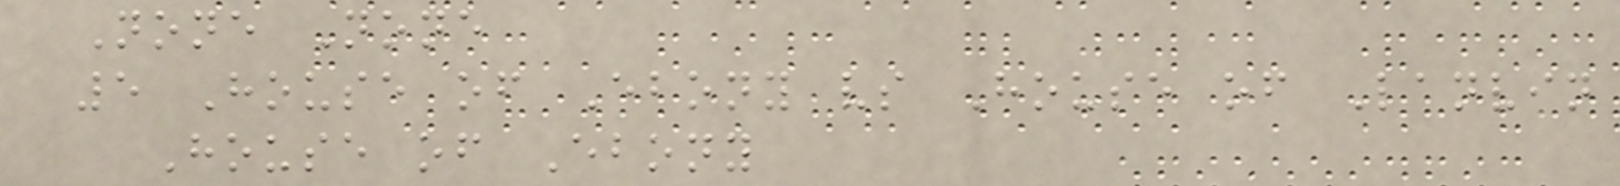None None
5 House of Ebony vs House of Lanvin
House of Ebony
